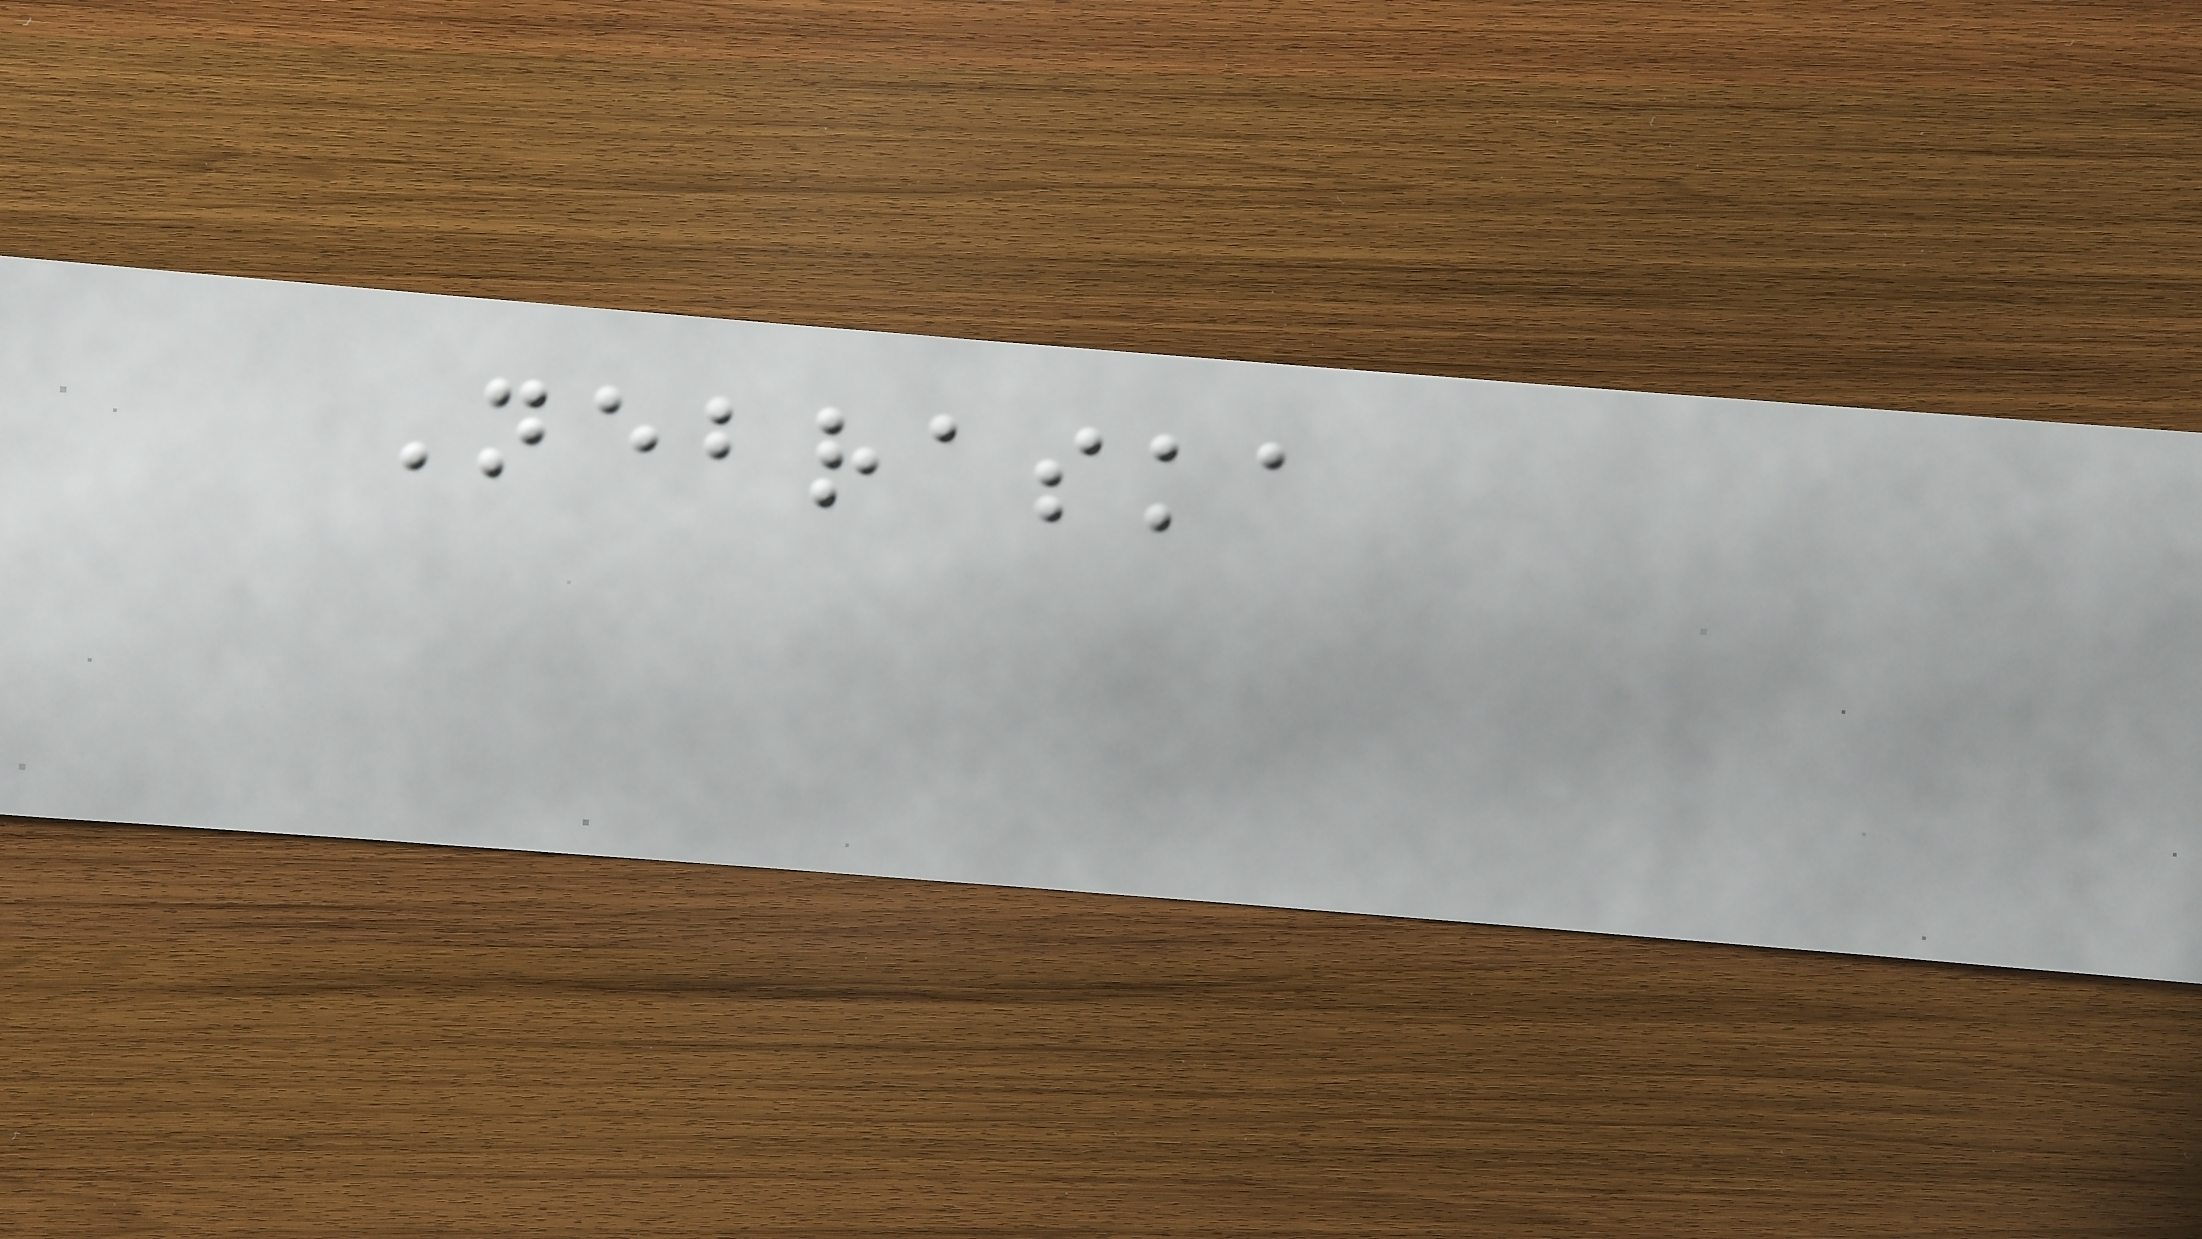Nebraska
